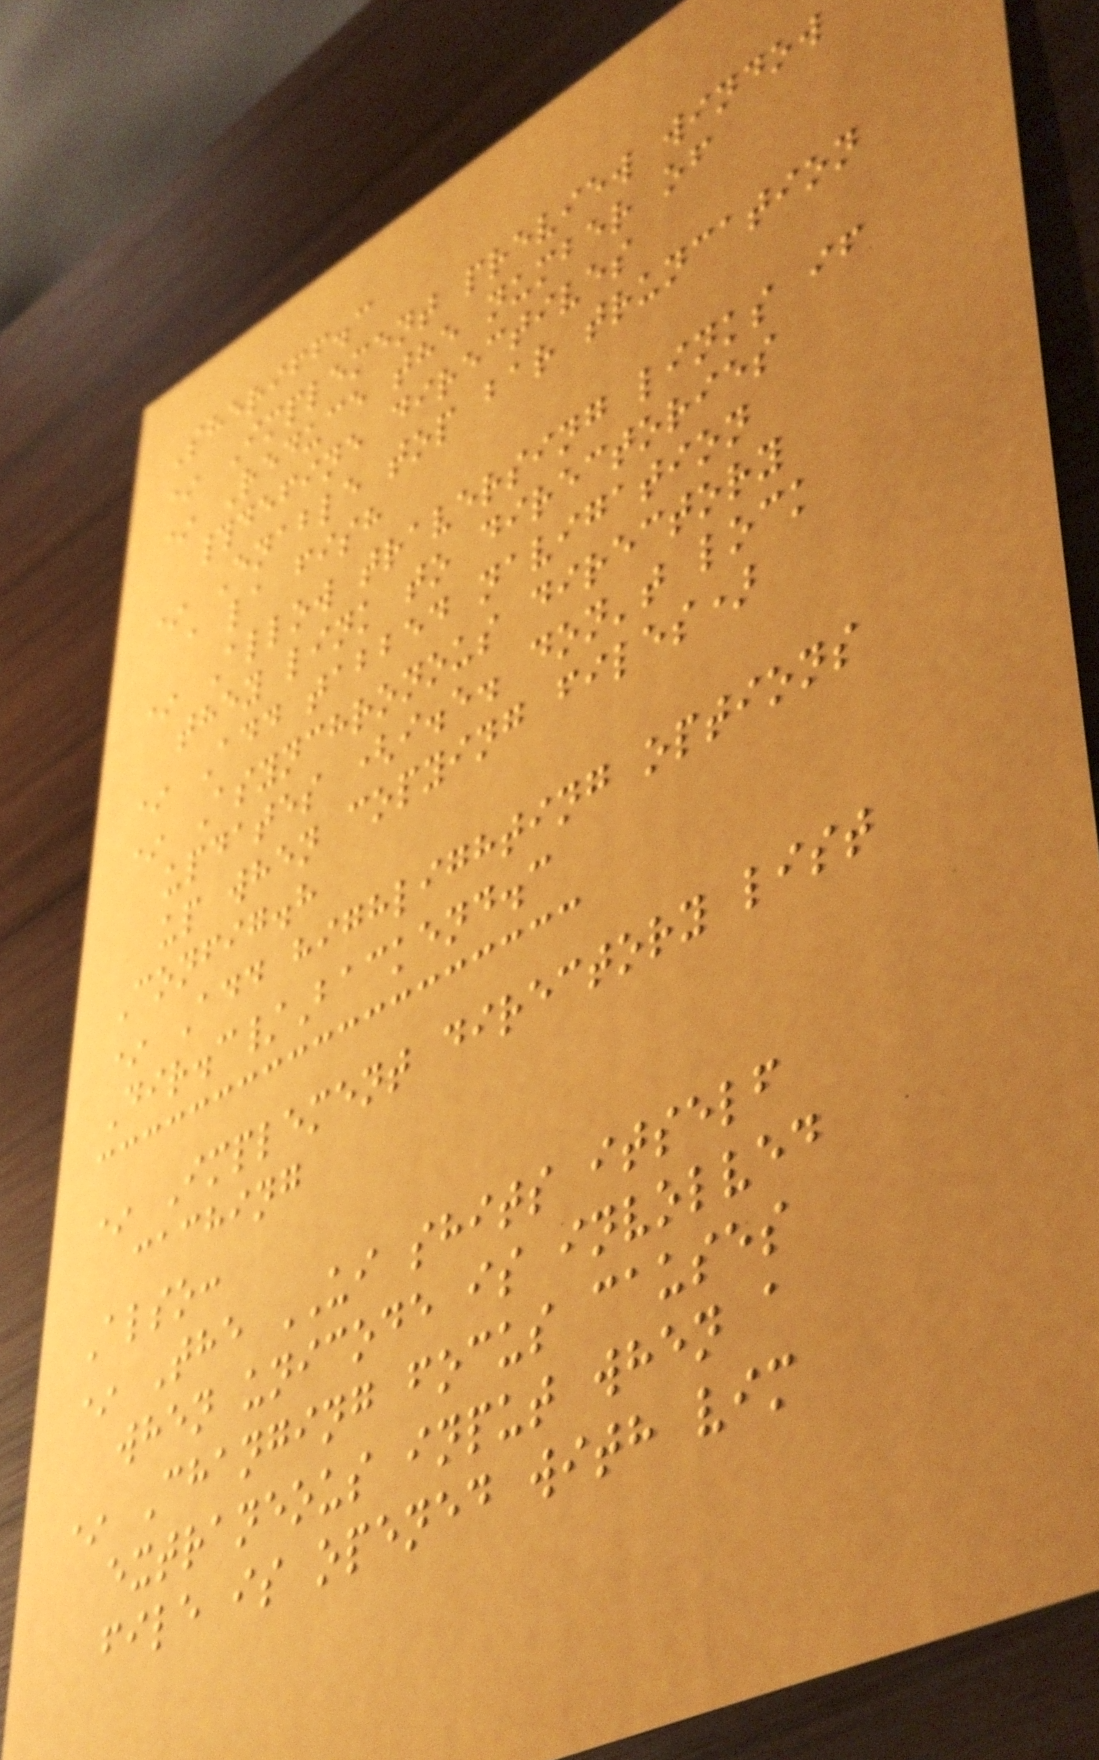Sheriff.c
* Implement preview window
* Reduce the number of
#define directives
* Enable top bar truncation
a la fish
* Allow traversing links if
they link to directories
* Add tabbed navigation
* Asynchronous directory
updates (i.e. don't lock
up when copying files)
Config.h
* Add highlighting options
Dir.c/Backend.c
* Implement directory list
caching
Also:
* The UI shits itself
when unicode is involved
* Changing focus causes
extraneous input when a
file is opened with vim
